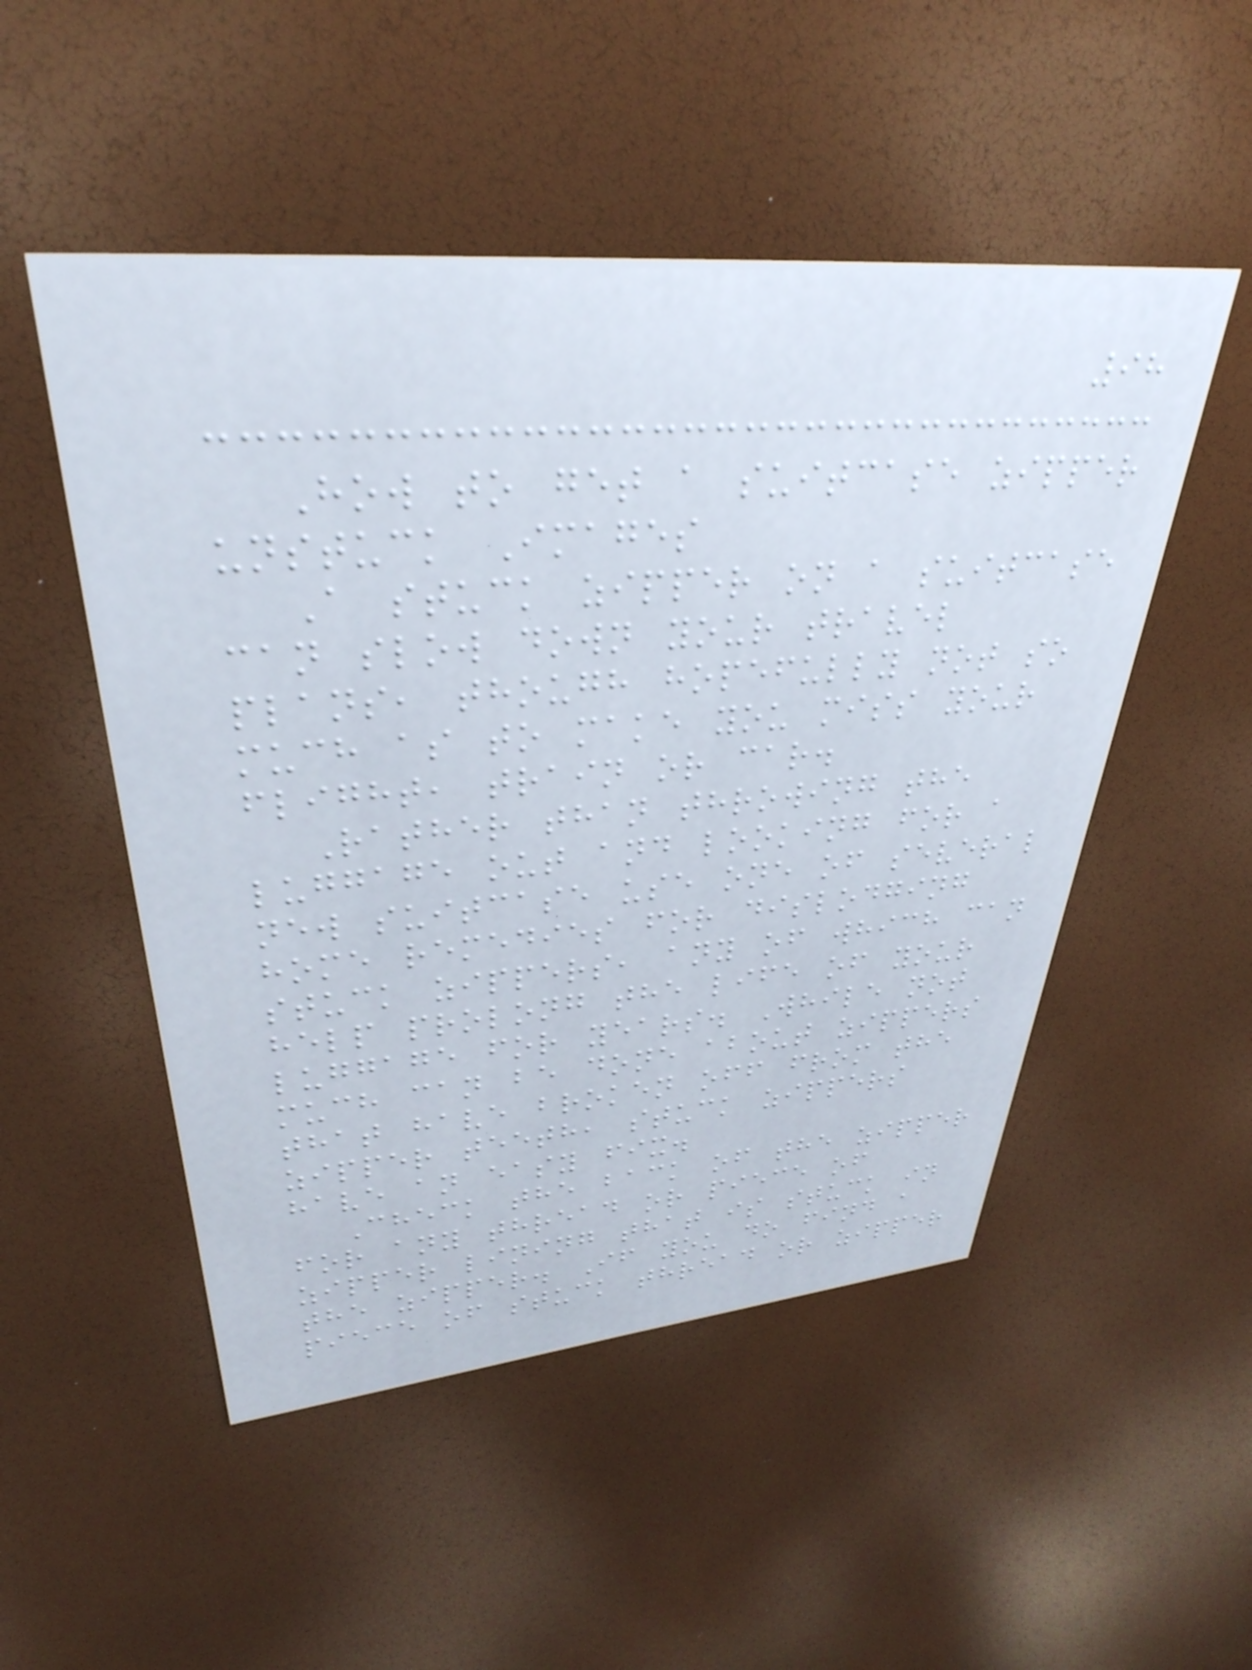98
How to get a suitcase zipper
unstuck Images
A stuck zipper on a suitcase
can slow down your travel
plans, though hopefully not so
much as to make you miss your
flight, train or car.
Rather than throwing the
luggage out and looking for a
new suitcase use one of several
home remedies for dislodging
stuck zippers, any of which can
help prolong the life of your
luggage for years. While not
much can be done about zippers
that have broken off from the
zipper teeth, stuck zippers
have an easy fix.
Check the back of the zipper
for any thread or piece of
zipper lining that is stuck in
the zipper. If you do find a
piece of stuck thread or zipper
